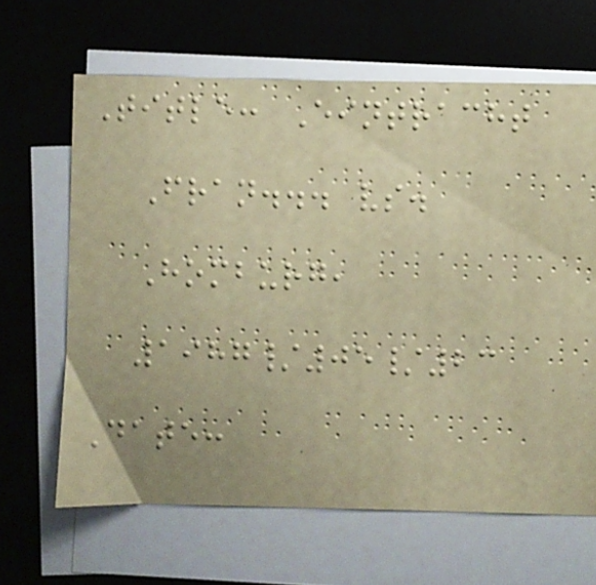Title: Eintracht
Fran... vs.
Homburg,
1987/05/23
Date:
